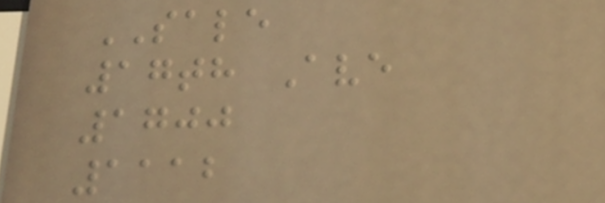SALE
17th Ave
1700
1112
